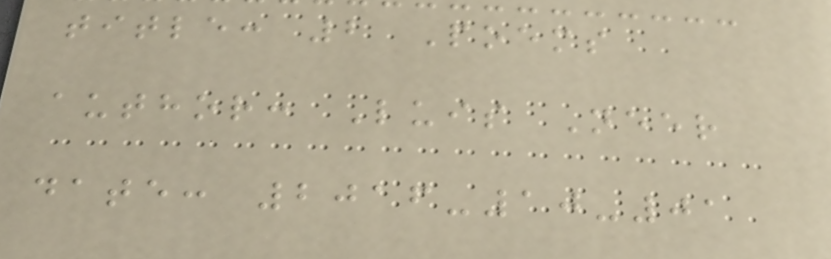title: 2 Poems
author: Luis Neer
date: 2016-10-01
